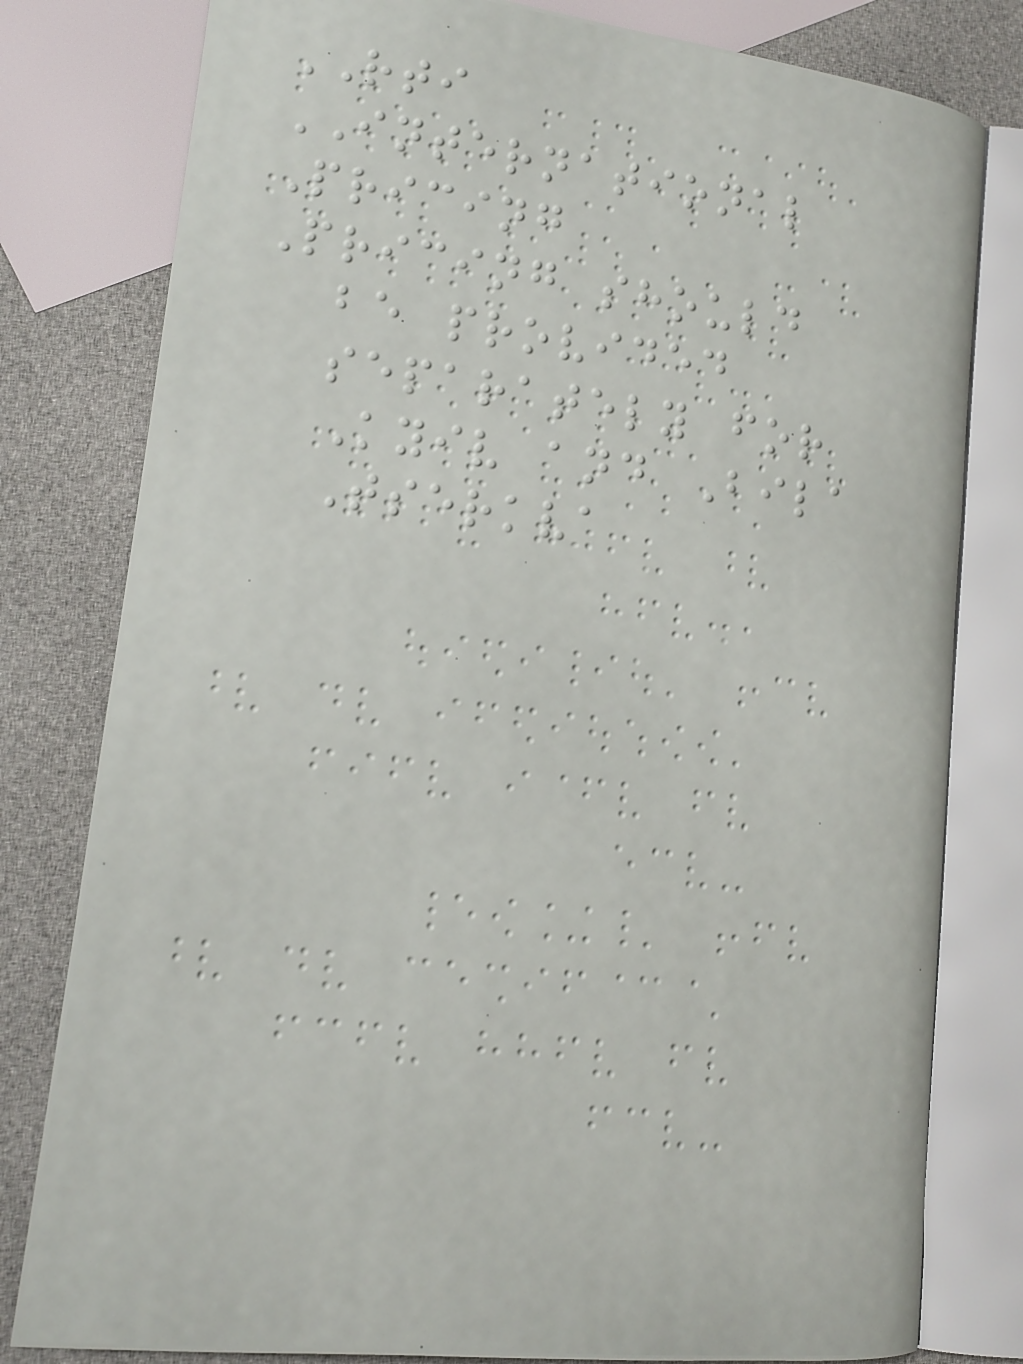RTI
INTERNATIONAL
Pricing
Pricing should
be provided
separately for
Kyiv and Bila
Tserkva
